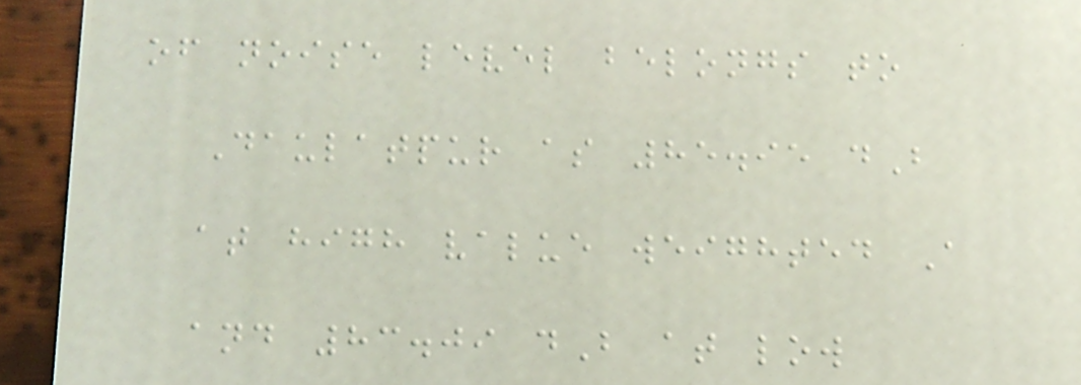of noise level belongs to
Daulatpur as 85.95 dB
at high value weighted A
and 83.09 dB at low
